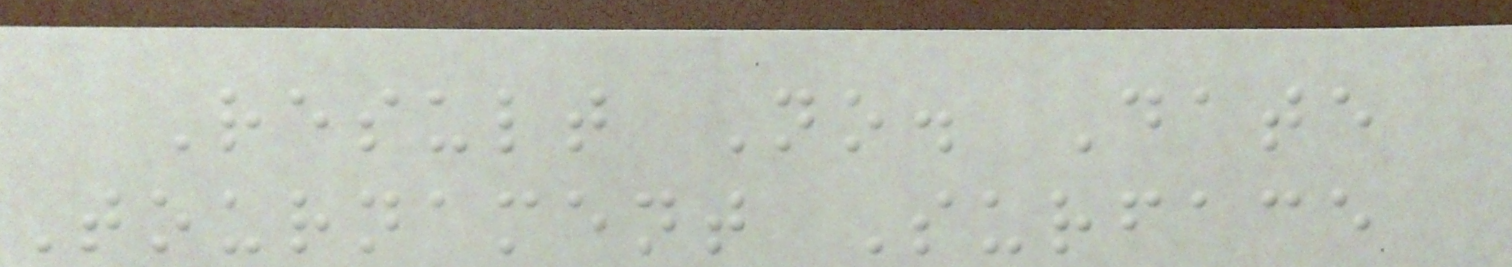Result No. Date
Tournament Surface
